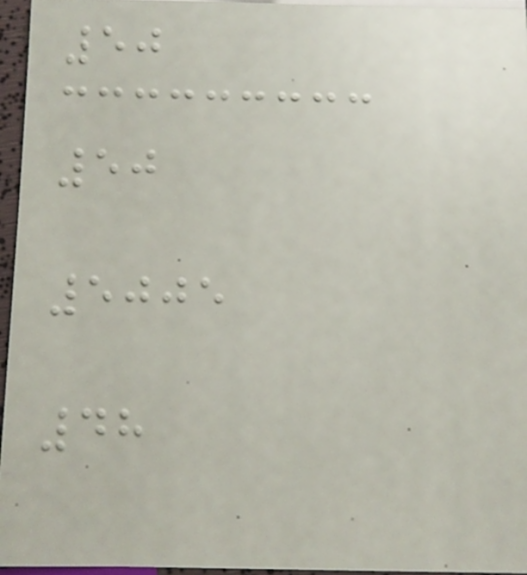50
50
5005
48
